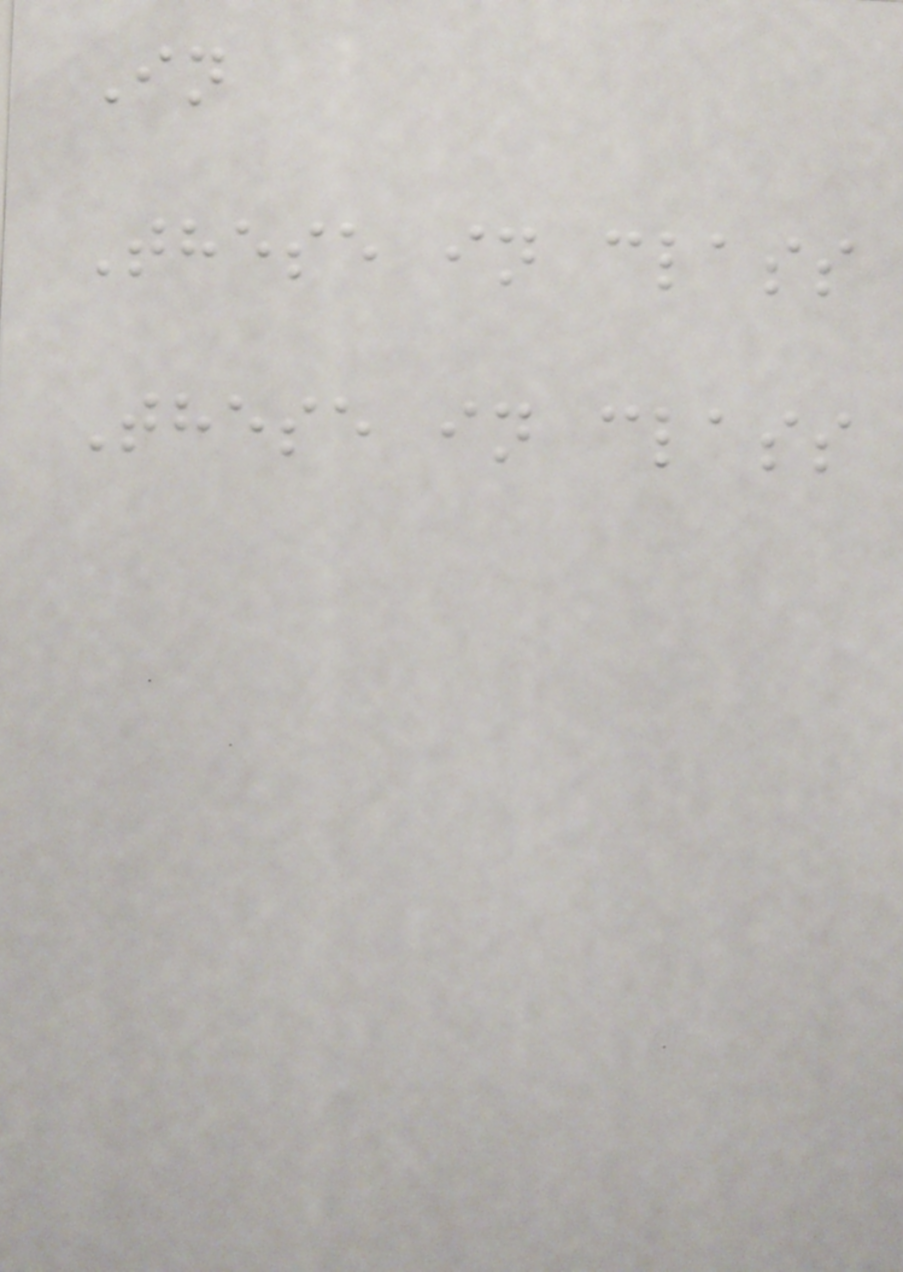In
These in class
These in class
